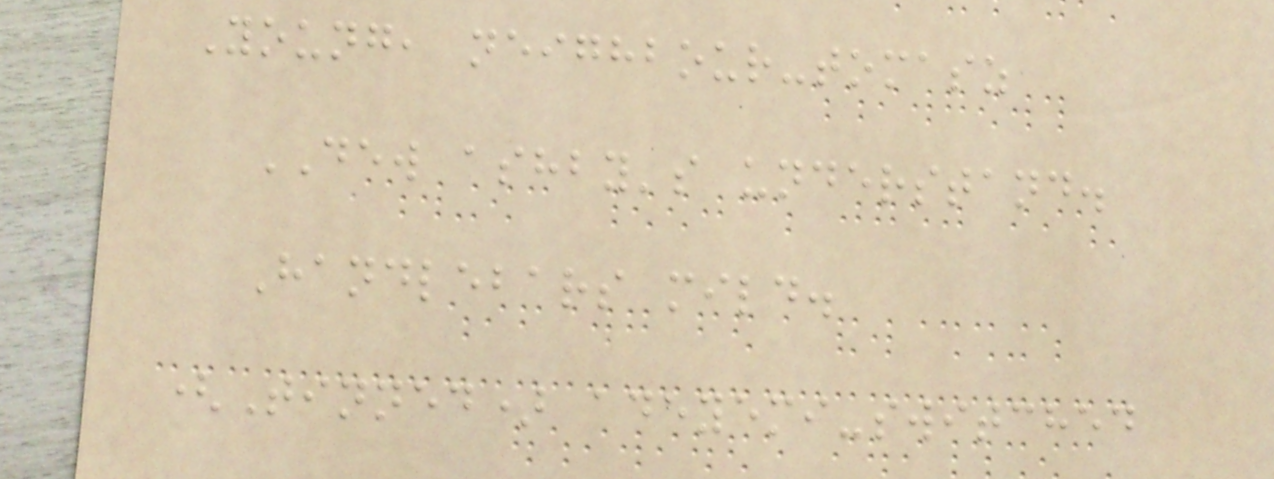Young, neighbour-tomasz
DEW ashby's understand.
Handlebars mild.
(Tinned) adeyemi-switched
